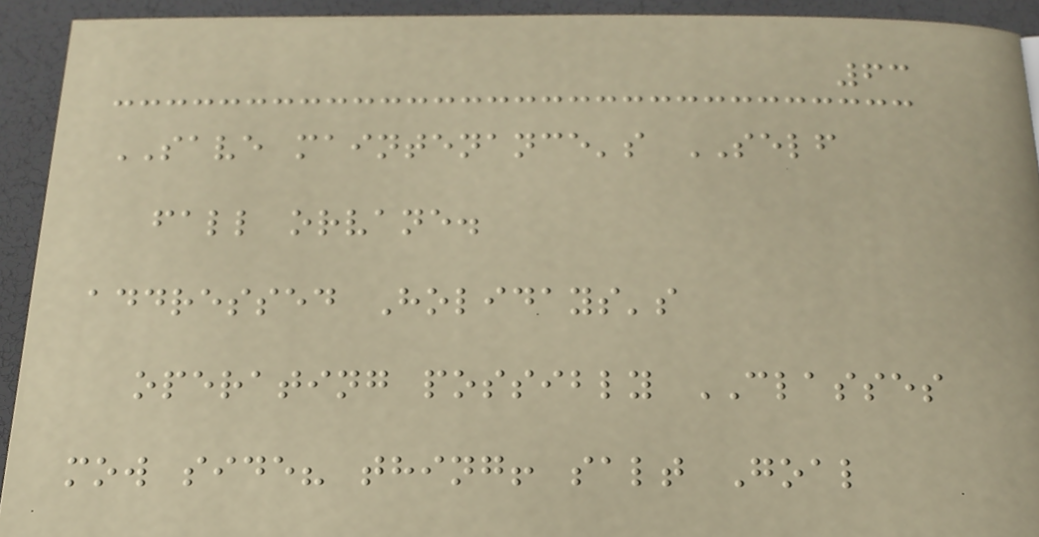63
SAVE maintenance's SELF
fall orvane.
addressed Holidays's
operating possibly CLASSES
mow side? thing! salt Goal
